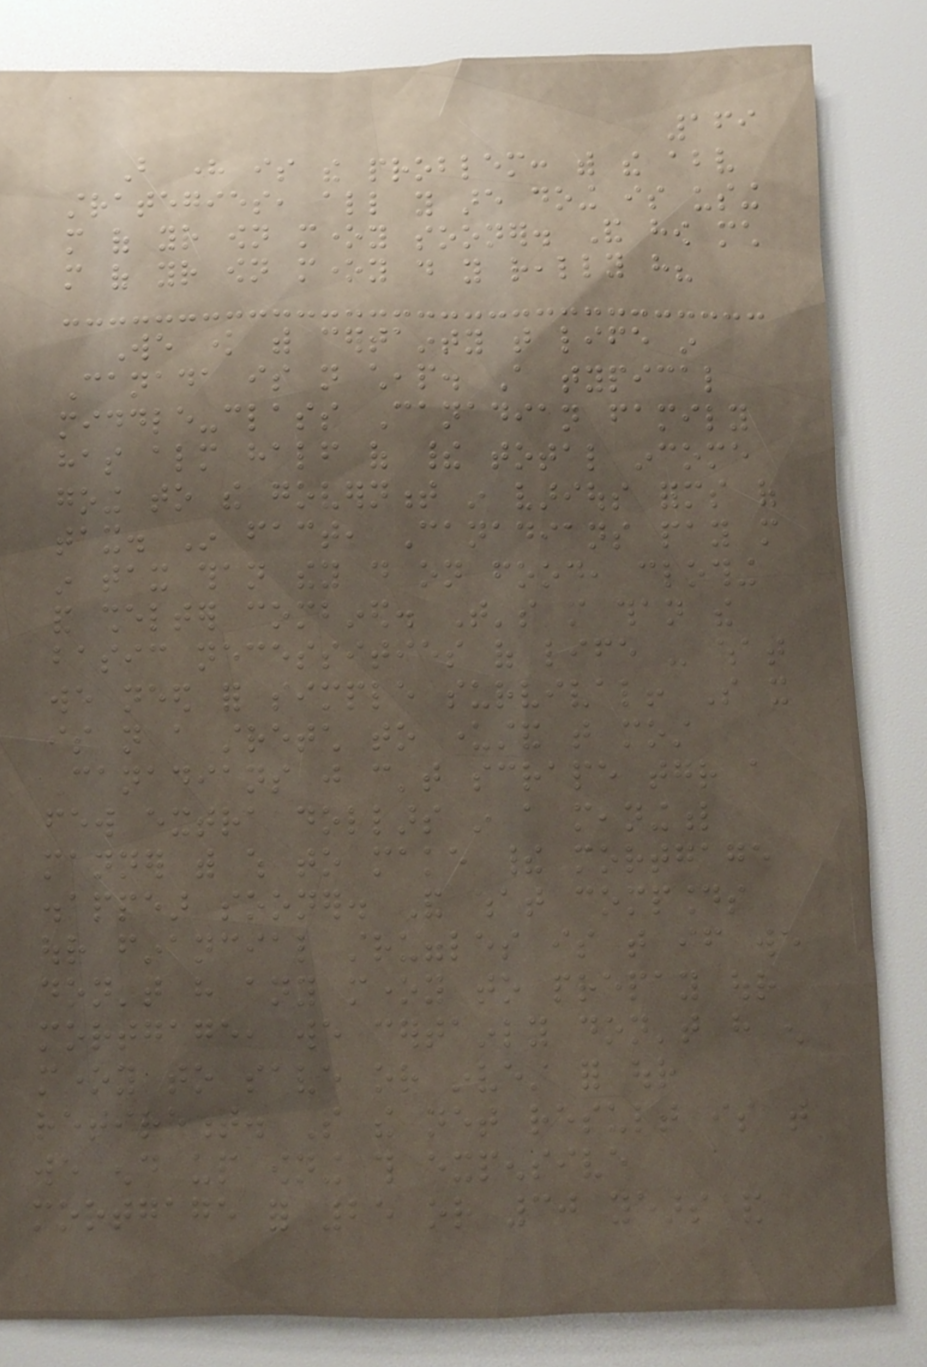169
But here is the problem: with the above
strategies, all you are doing is using
more of your own money sooner. And how much
more of your own money do you really have?
We know with certainty that life in
Canada is not cheap. A typical
middle-class Canadian family
has almost half of their total income
going to the government in various forms of
tax. In fact, Canadians pay more
in tax than they do on food, clothing
and shelter combined. That's more than the
basic necessities of life - what
we need for simple survival! So it
is not a stretch to understand that most
Canadians just can't scrape together a
few extra dollars in a meaningful
manner with which to make their mortgage
disappear sooner. And what compounds
our financial struggles is that if we
don't have any money to prepay our
mortgage, we certainly don't have enough
money to save or invest for our
retirement. So the net result is that
we end up owning this expensive
mortgage for 25 or 30 years and
